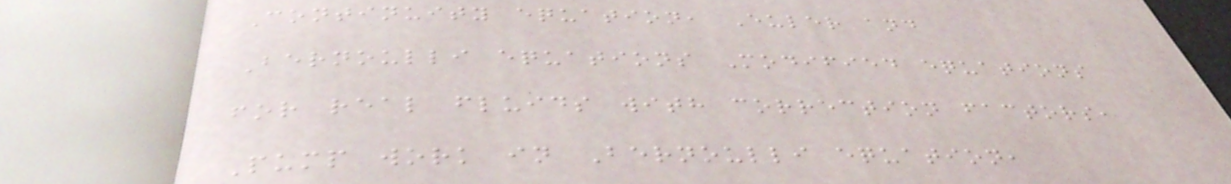Continuity equation, Euler and
Bernoulli equations Modified equations
for real fluids with correction factors,
Pump work in Bernoulli equation,
